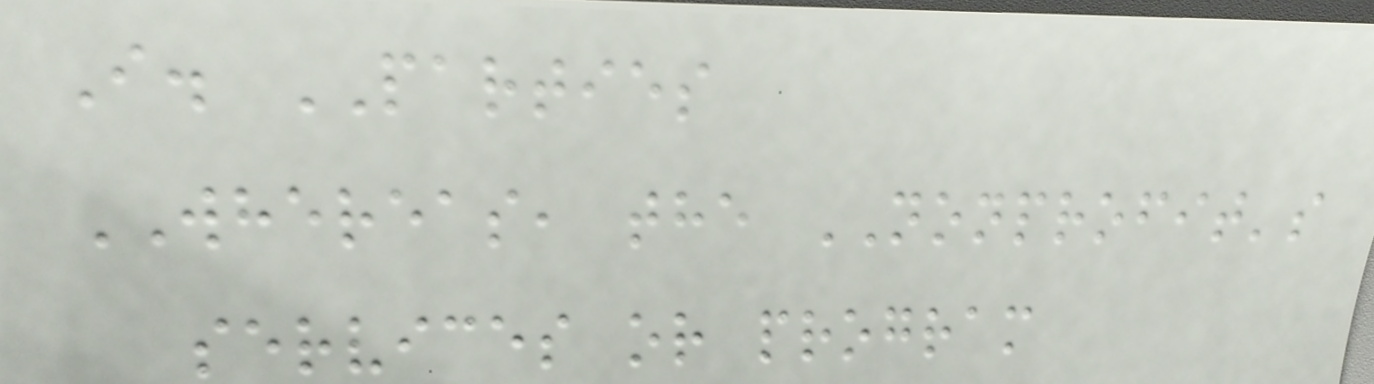I. PARTIES
WHEREAS, the NONPROFIT's
services or program
